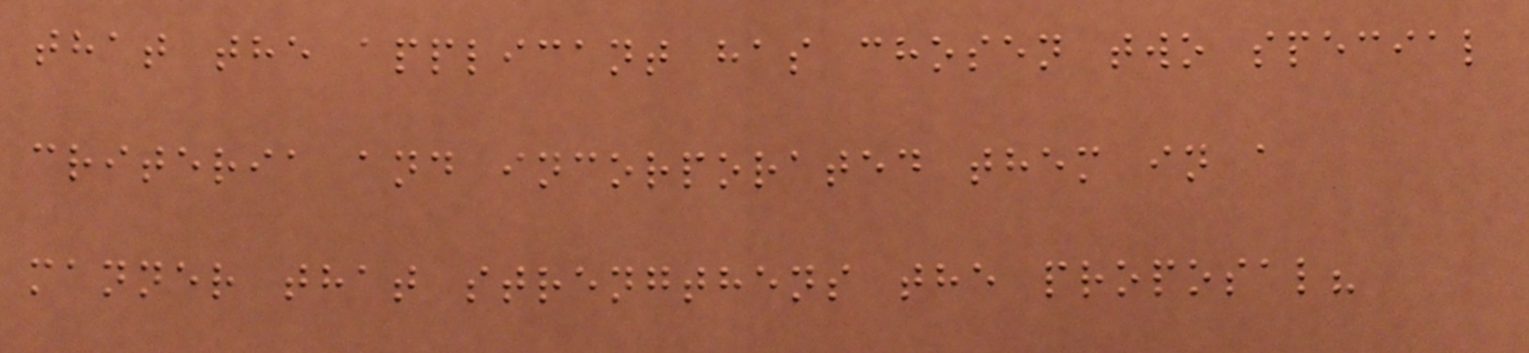that the applicant has chosen two special
criteria and incorporated them in a
manner that strengthens the proposal?
